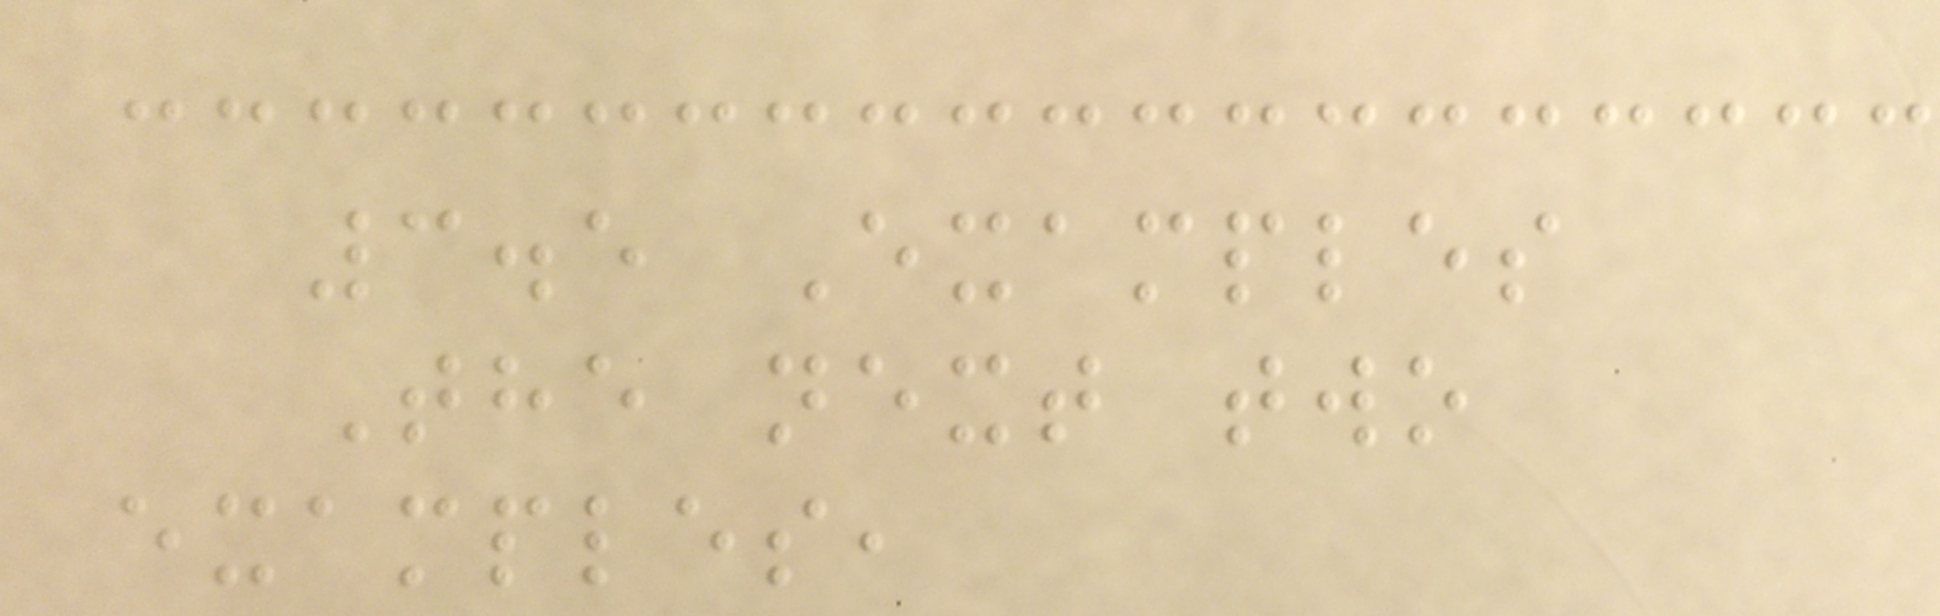3.5 Examples
The next two
examples,
